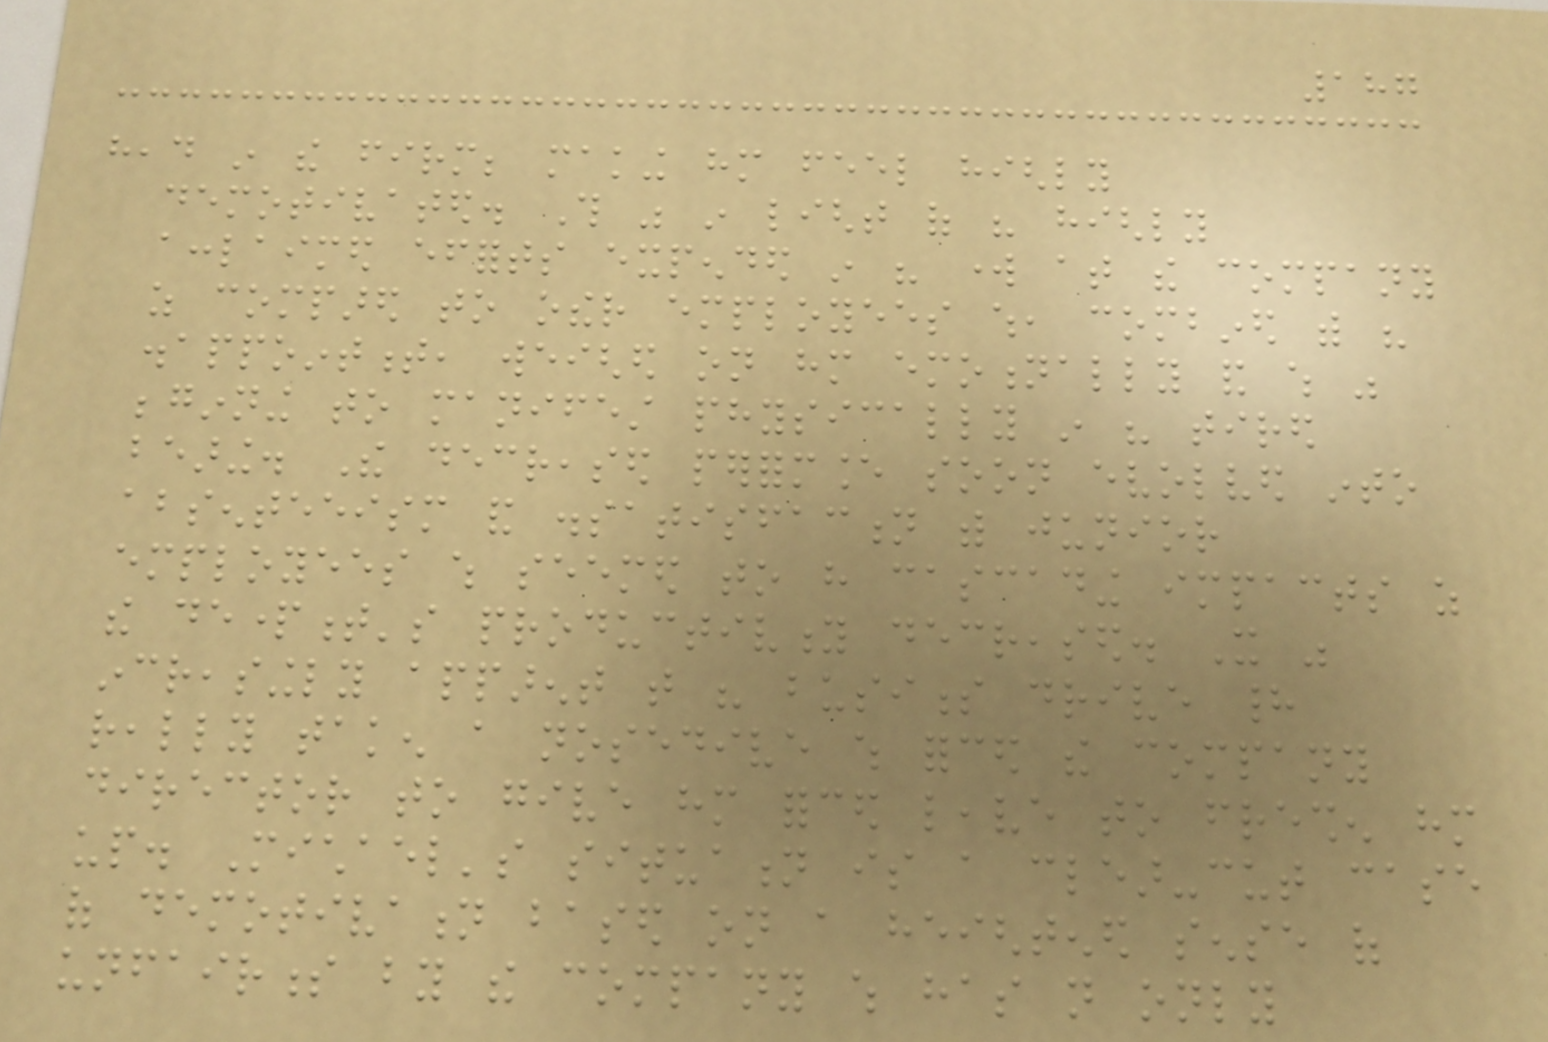187
head in the firm; making him feel highly
demotivated. This was in light of his highly
acclaimed efforts expended in his work at the company
as compared to other employees which, combined with his
disappointment, weighed on him emotionally and which was
beginning to manifest physically in his tired
bearing. The decreased performance soon evolved into
absenteeism and dissatisfaction with junior
employees which seemed to have cascading impacts as
the department's productivity decreased. It was
increasingly apparent that his business drive had
really taken a nosedive which forced the company
director to give him forced leave to freshen him
up. Michael's situation is a clear-cut case
of demotivation based on a heightened sense of
unfairness by the company which has not only
